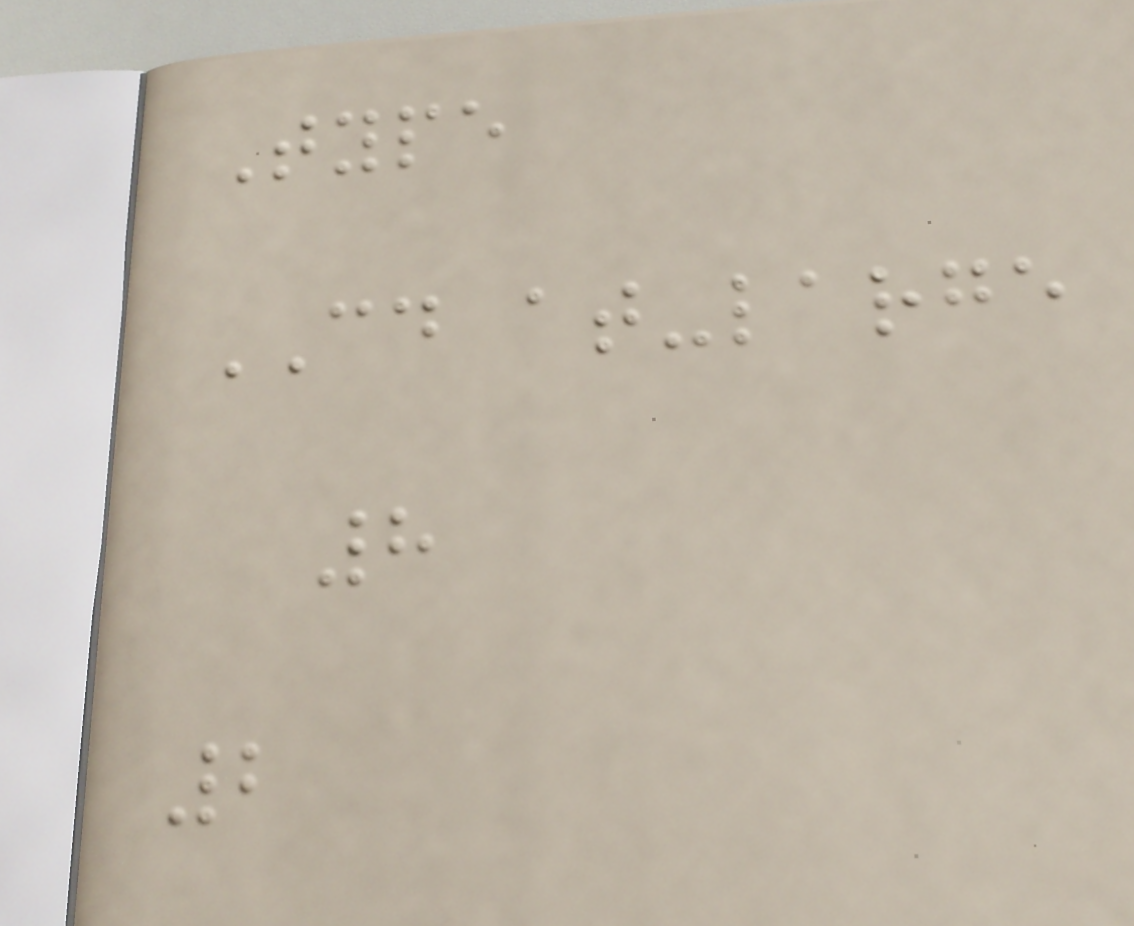Type
CD at-large
8
2
